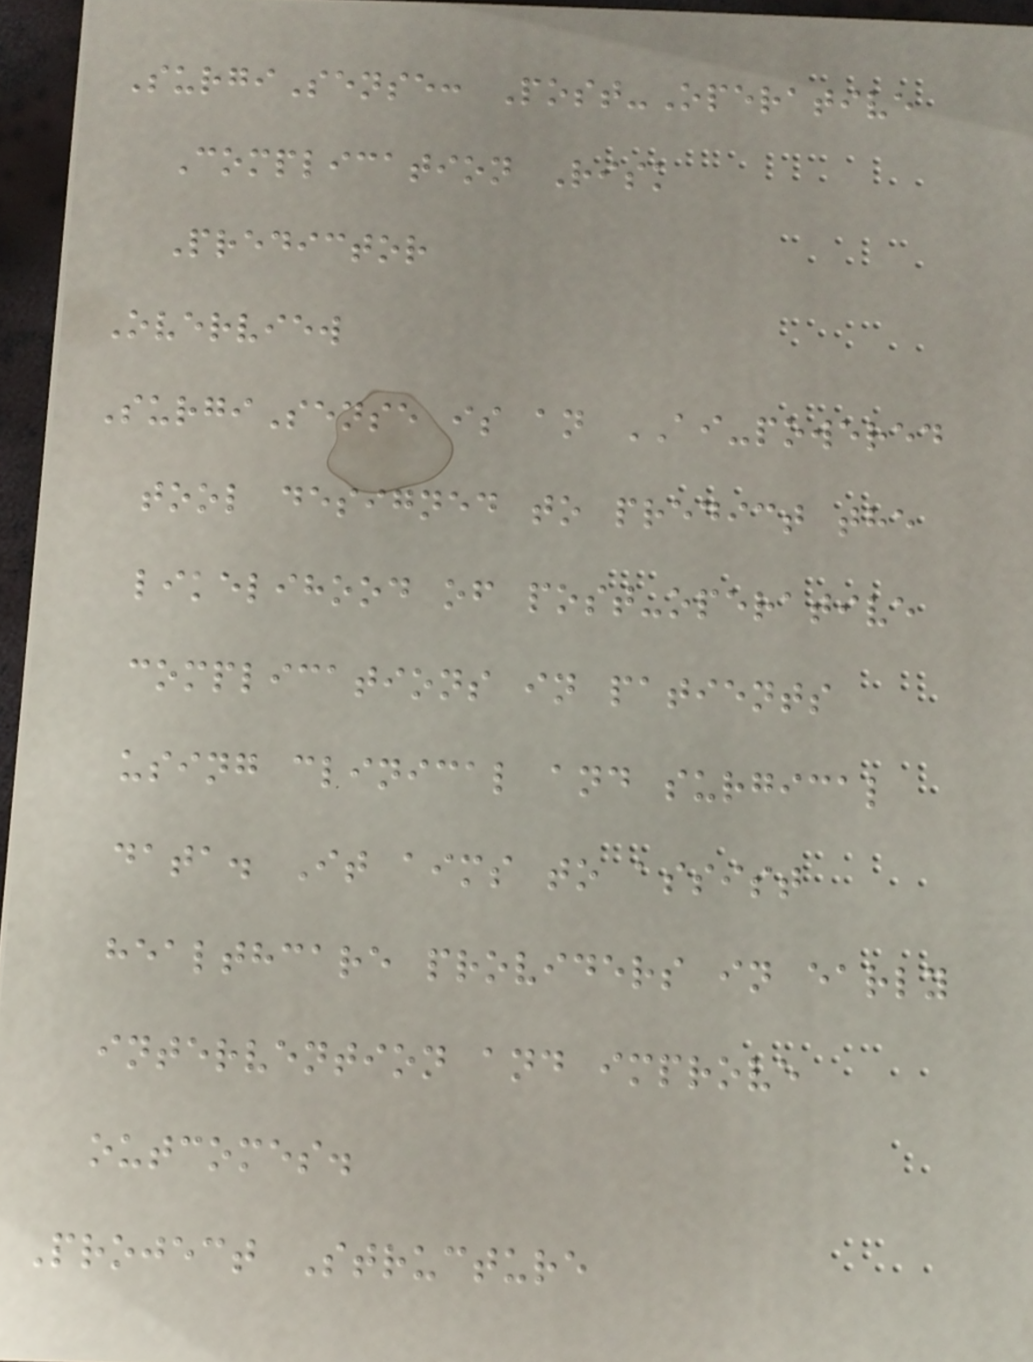SurgiSense: Post-Operative
Complication Risk
Predictor
Overview
SurgiSense is an AI-powered
tool designed to predict the
likelihood of post-operative
complications in patients
using clinical and surgical
data. It aims to assist
healthcare providers in early
intervention and improve
outcomes.
Project Structure
